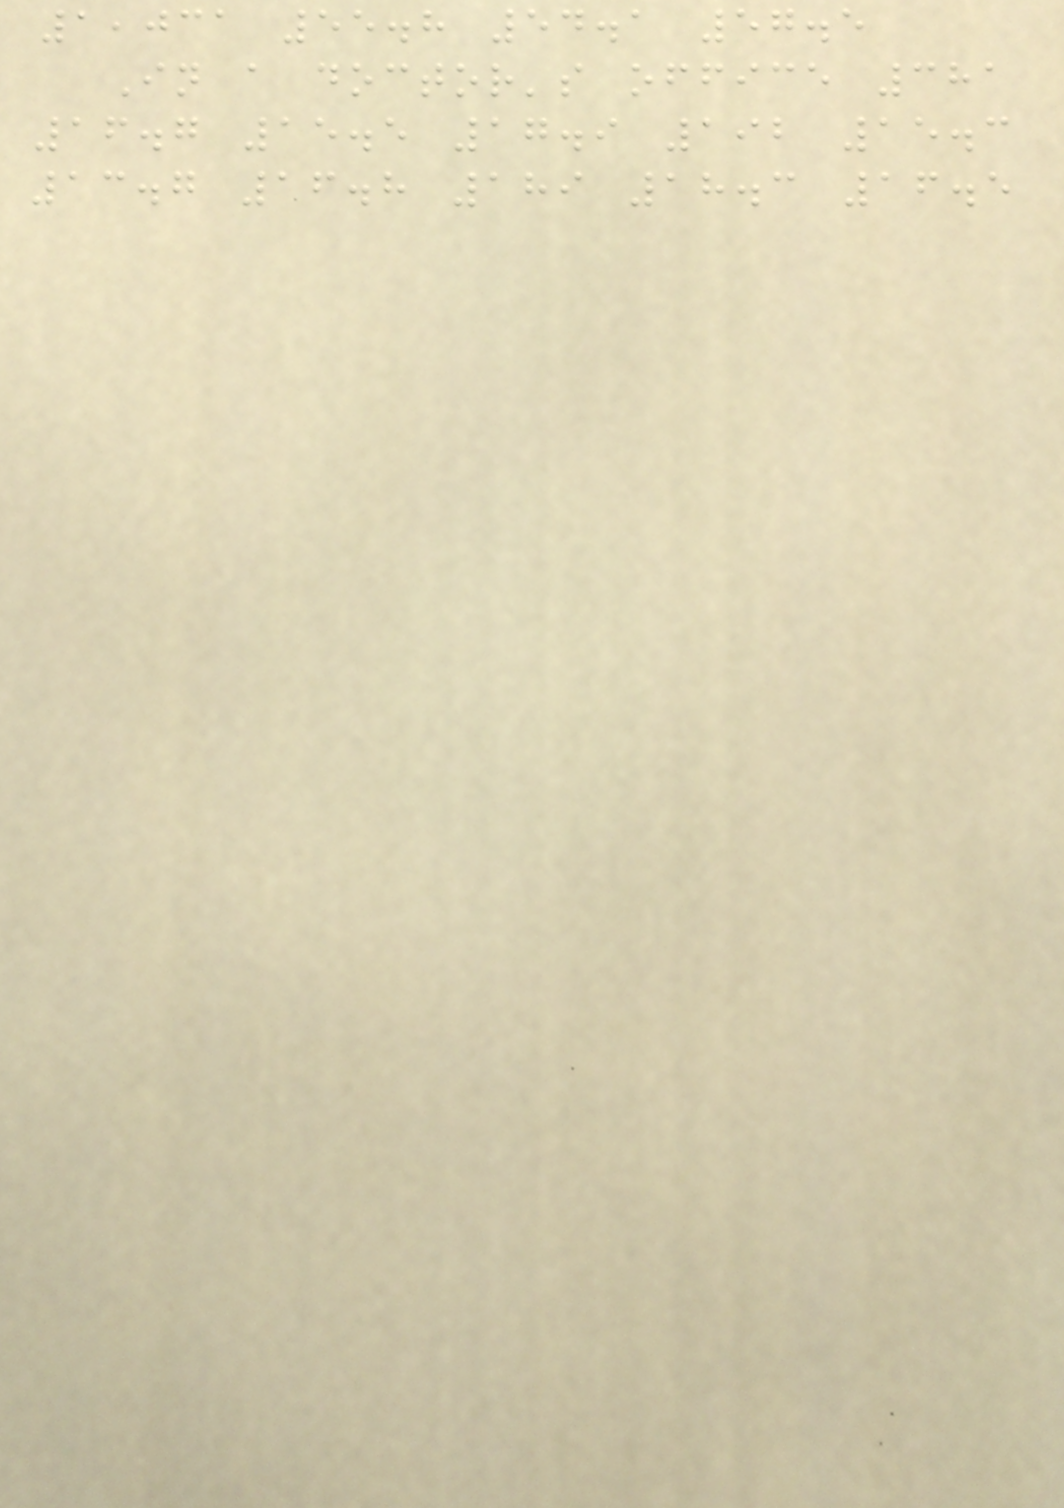1,031 55.8 54.1 57.5
In a doctor's office 381
16.7 15.5 17.9 192 15.3
13.7 16.8 189 18.3 16.5
